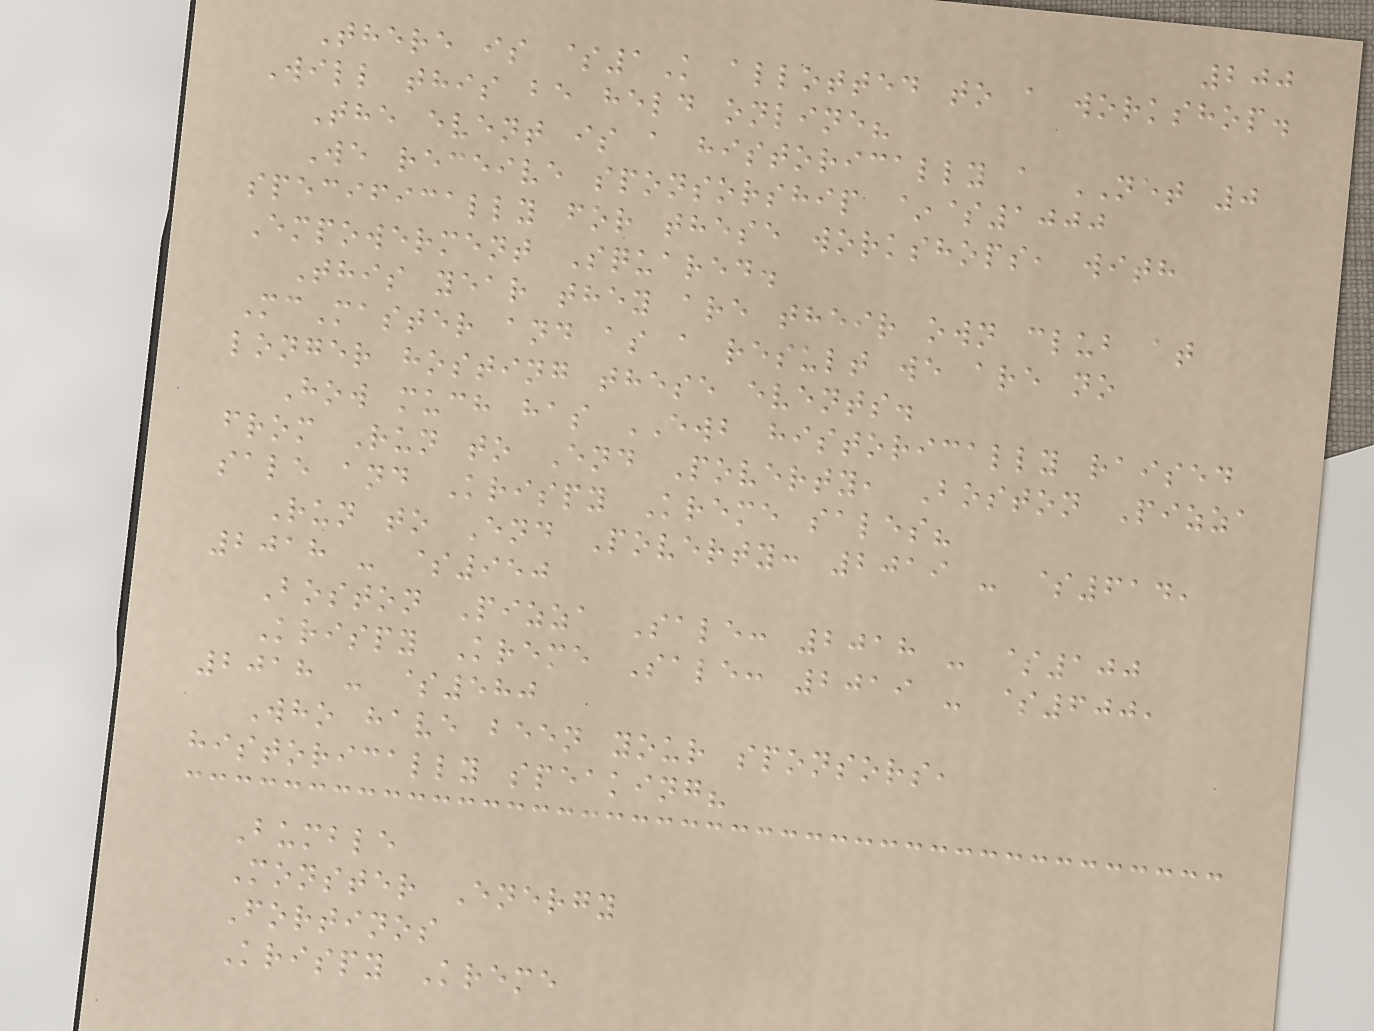200
There is $1K allotted to a workshop.
Will this be held online?
The event is a historically a NET 0
We receive sponsorship ~$1000
specifically for these workshops, with
Empowerment Squared.
This year they are their own club at
McMaster and as a result we are no
longer hosting these events.
How much has EWB historically raised
from Run to End Poverty, Boston Pizza
sale and Krispy Kreme sales?
Run to End Poverty: 2019 - $614,
2018 - $950
Boston Pizza Sale: 2018 - $100
Krispy Kreme Sale: 2019 - $600,
2018 - $580
Who have been your sponsors,
historically speaking?
Bumble
Monster Energy
Fortinos
Krispy Kreme
